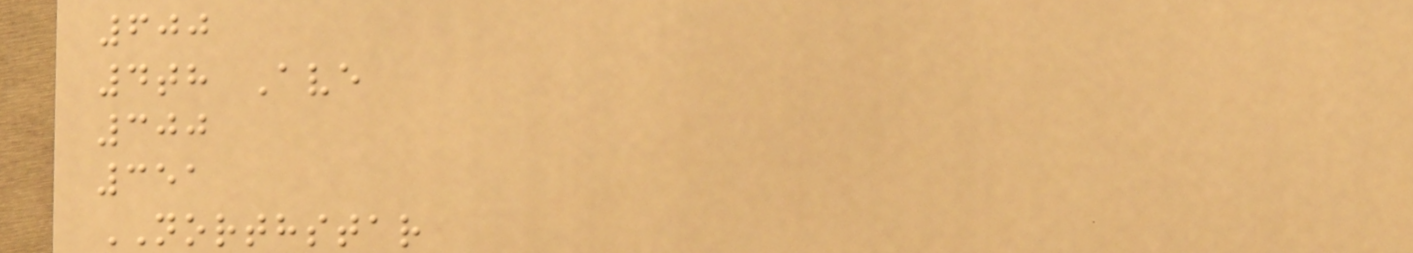600
4th Ave
300
351
NORTHSTAR
